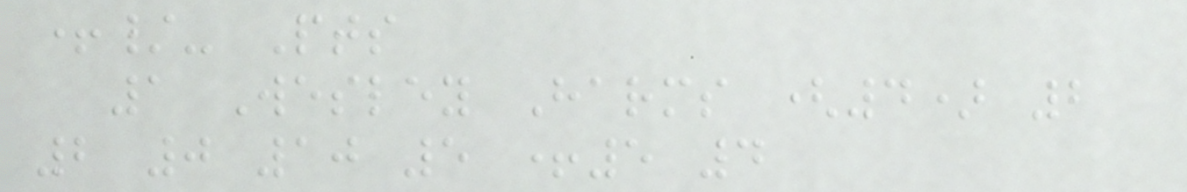+/- Pts
1 Wesley Harms (4) 2
2 0 10 5 +5 4
